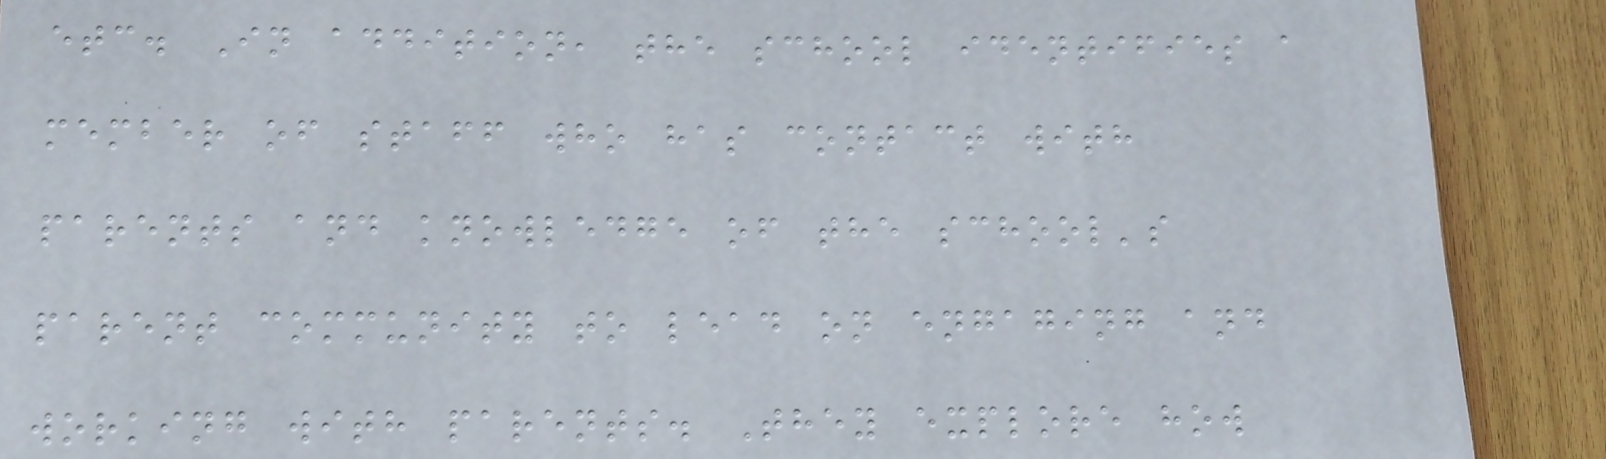etc. In addition, the school identifies a
member of staff who has contact with
parents and knowledge of the school's
parent community to lead on engaging and
working with parents. They explore how
